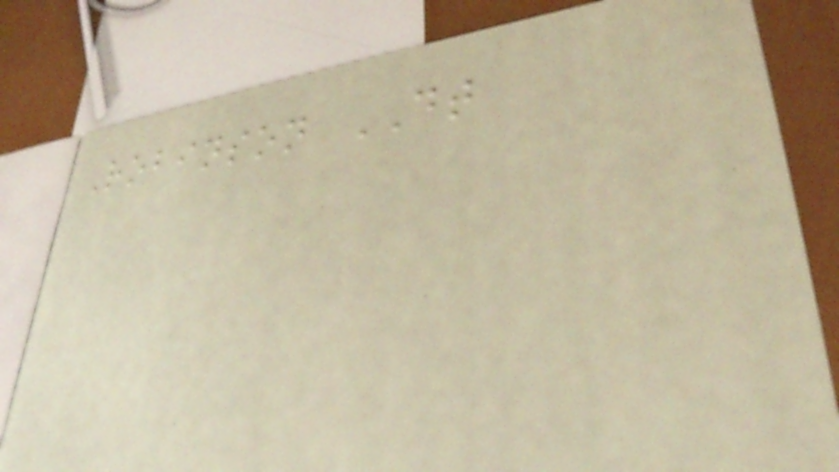Robinson DT
